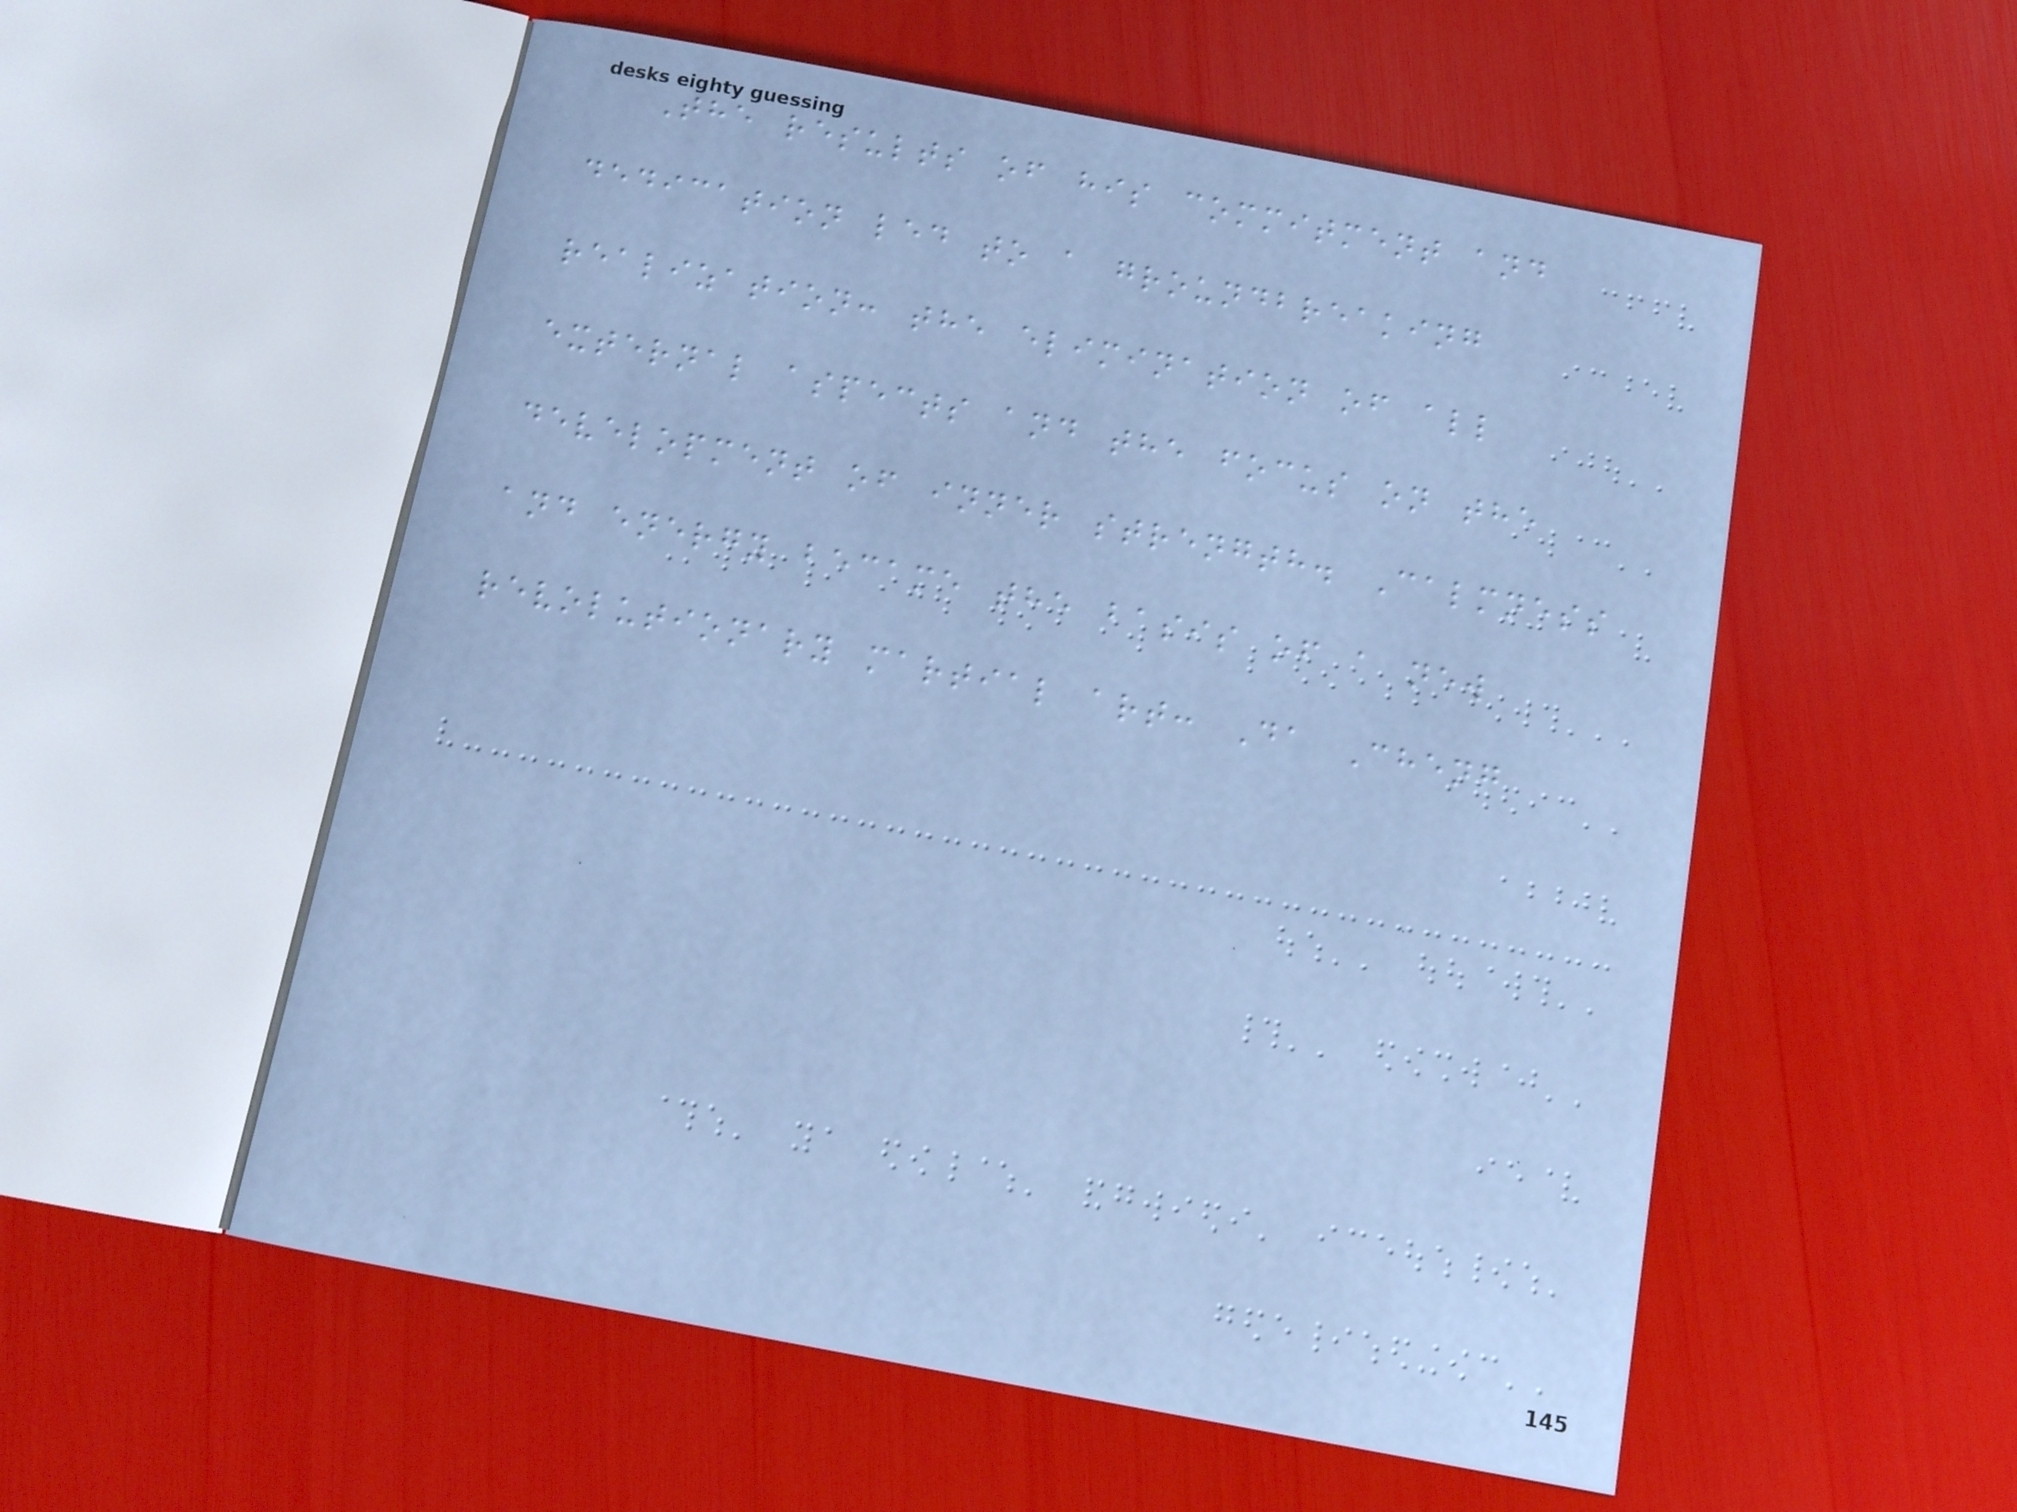The results of his commitment and
dedication led to a groundbreaking
realization: the elimination of all
external aspects and the focus on the
development of inner strength. Calmness
and energy became the basis of a new
revolutionary martial art: Da Cheng
